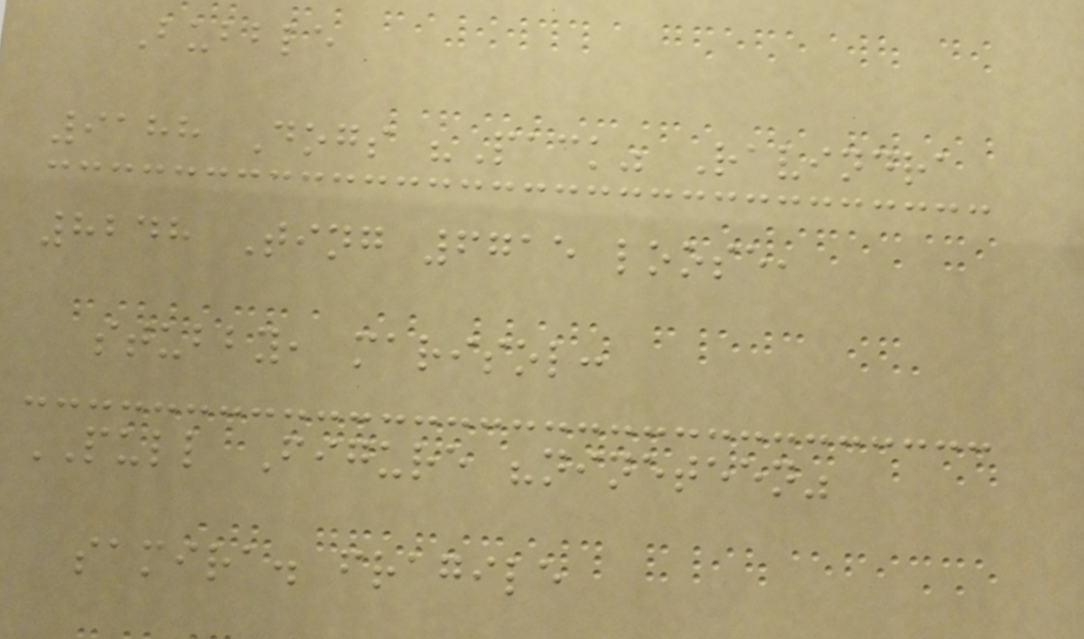Bubble
9188 Dogs "Pack" Ravindra
8248 Ting 6715 loose,
stubby, marisol:
PULL Figure "nineteen"
samira. fragile
